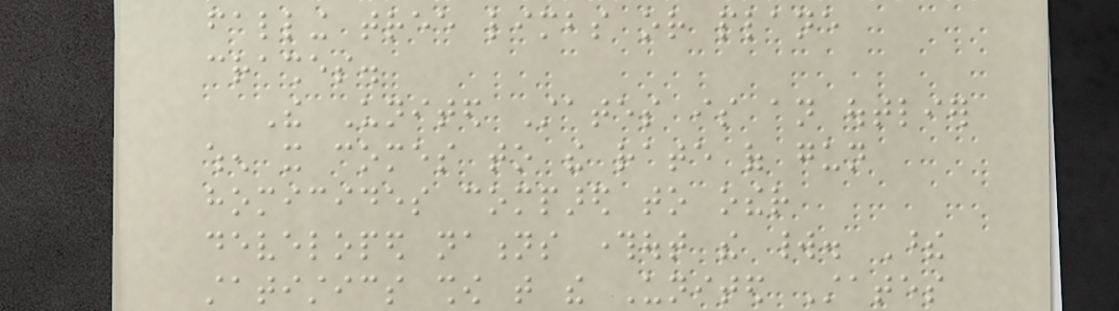falling tree limbs or plane
crashes.
The United States is an outlier
when it comes to the rate of gun
homicides compared to other
developed nations throughout the world. These
statistics show that the United States
